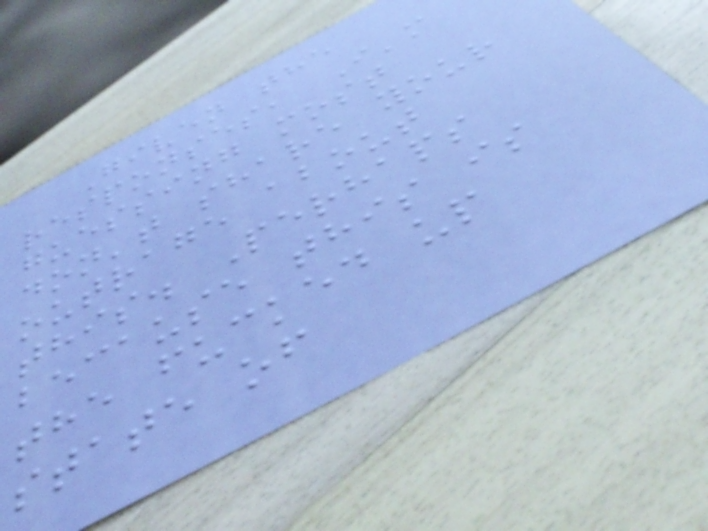Given the
responses, I'm
guessing most
don't share your
outrage about
this. Perhaps
because this is
the fucked up
state of
